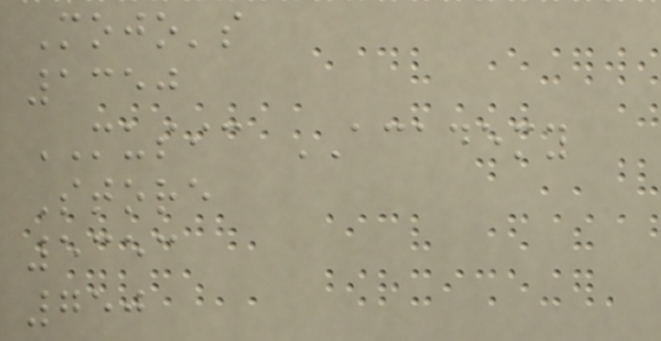Mojo's
1350
MUSIC ACADEMY
Store
5353
750
